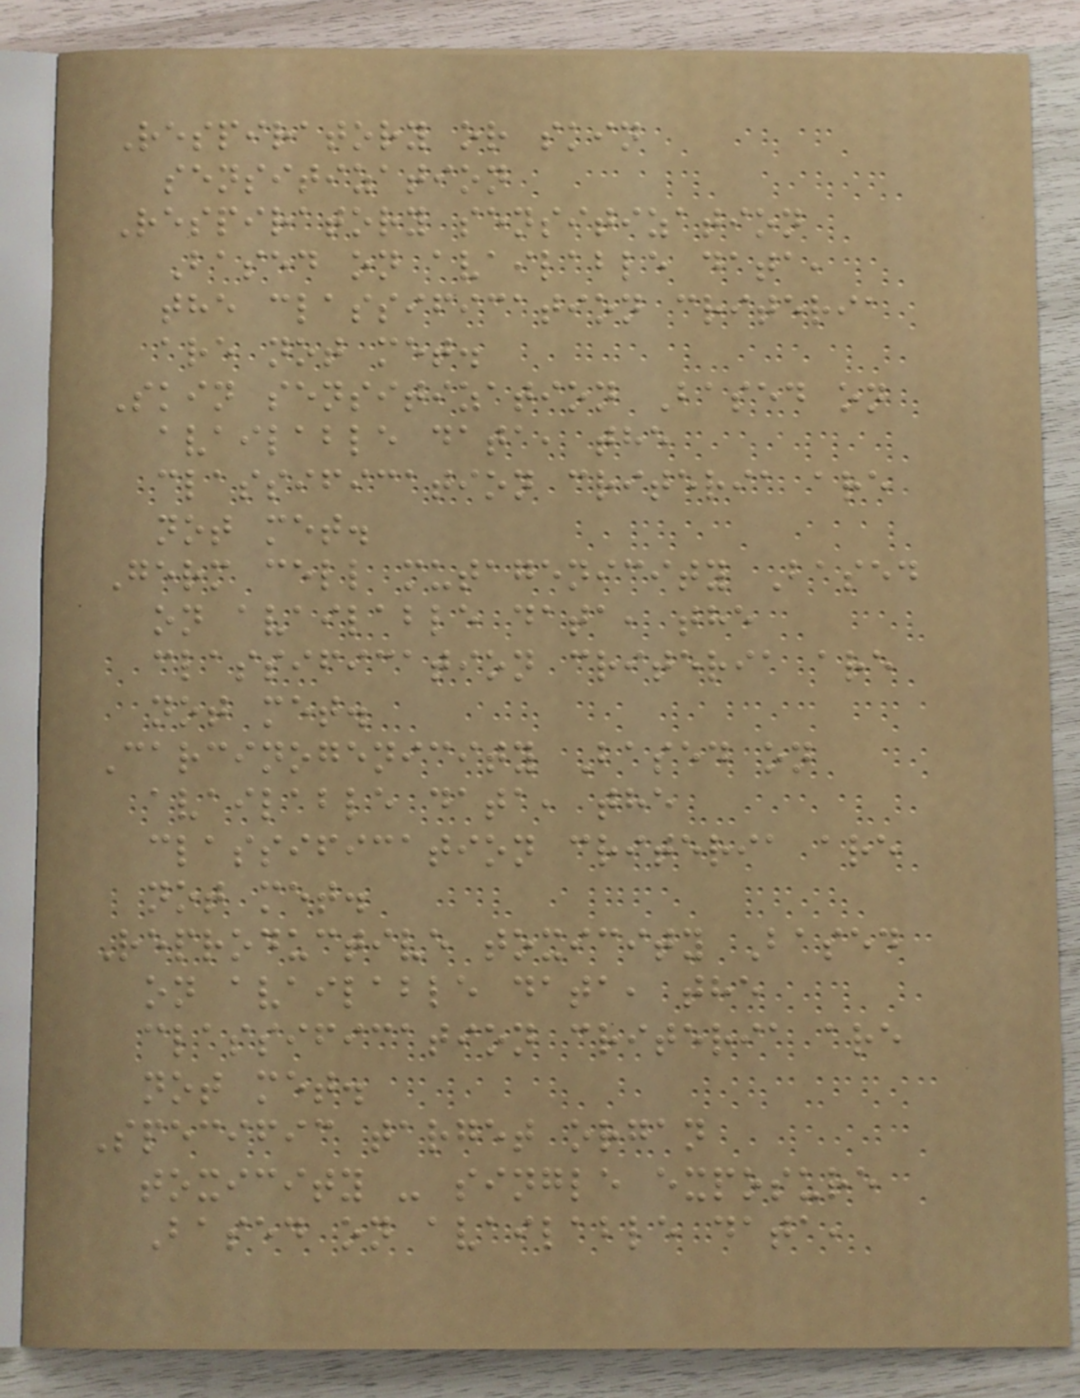Respiratory or skin
sensitization
Respiratory sensitization
Based on available data,
the classification criteria
are not met.
Skin sensitization Based on
available data, the
classification criteria are
not met.
Germ cell mutagenicity Based
on available data, the
classification criteria are
not met.
Carcinogenicity Based on
available data, the
classification criteria are
not met.
Reproductive toxicity Based
on available data, the
classification criteria are
not met.
Specific target organ
toxicity - single exposure
Based on available data,
